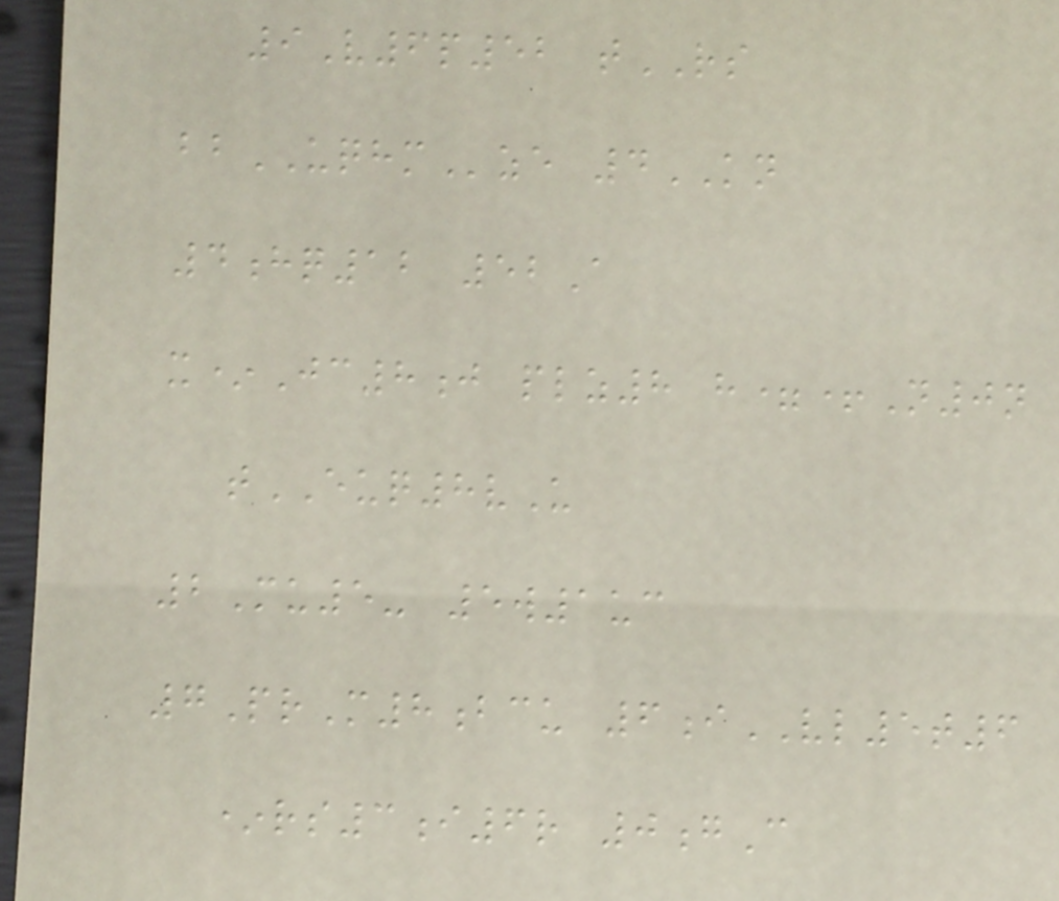9V6p52 tRS
bbUQHMze 4KN
4hq12 52A
x*Jc8j plz8 h=+N0n
tEUQ8vU
2Mu5- 5w1uc
7PrM8bcu 6iVL5t6
*rs3i6r 0gC
